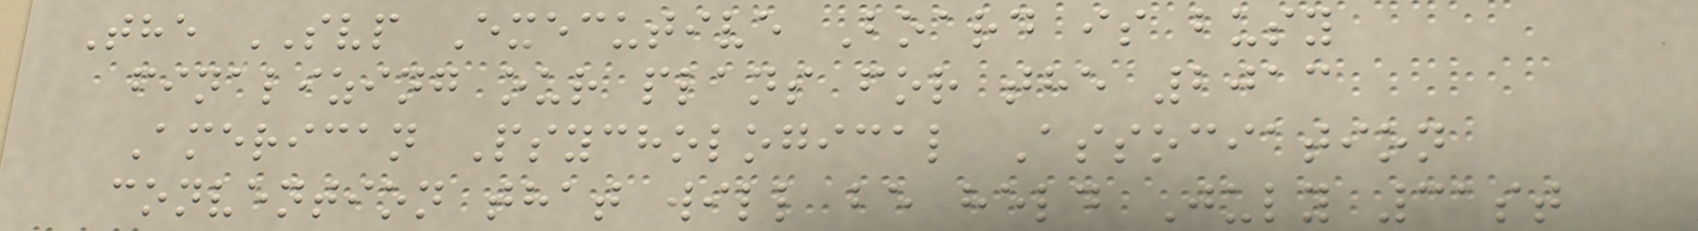The SVP Executive Board is busy
finalizing our plans for the 2013
American Psychological Association
convention that will be held July 31st
